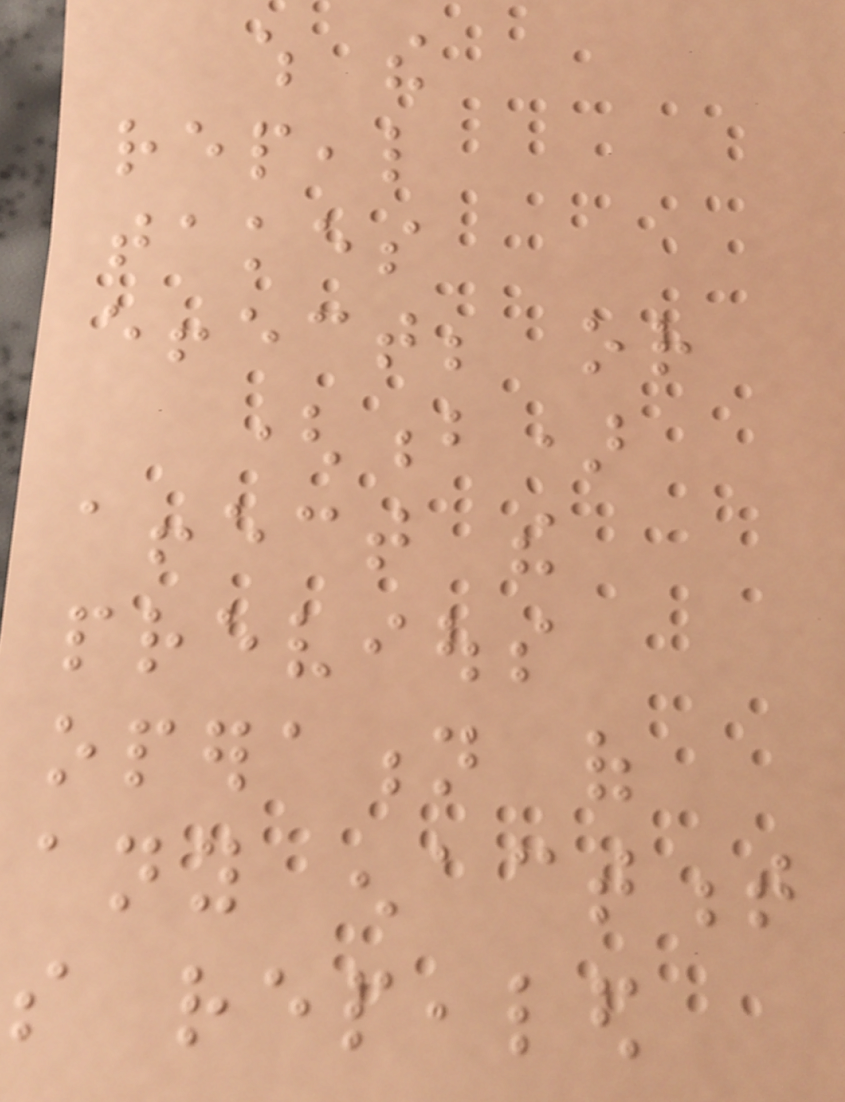which the
repeal
takes
effect; or
(b)
affect the
previous
operation of
any enactment
so repealed
